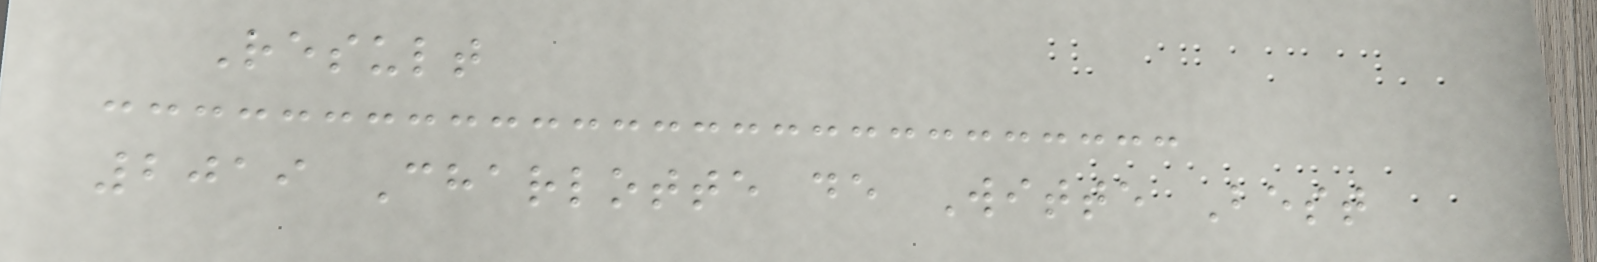Result
2019 Charlotte de Witte Best
